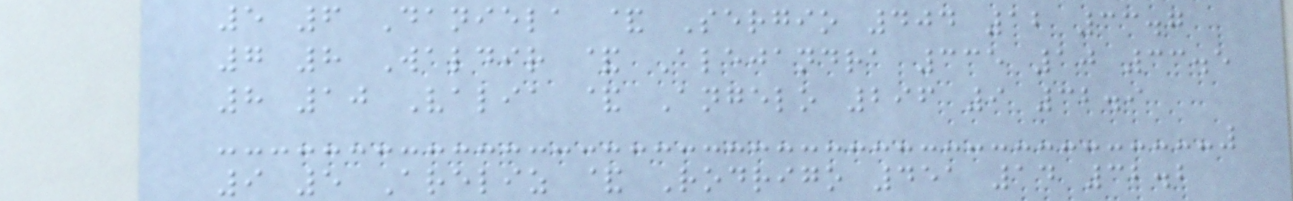5 6 Daniela & Sergio 404 12 33.7
7 8 Waldir & Alejandra 335 10 33.5
8 10 Valia & Angelo 296 9 32.9
9 5 Areliz & Rodrigo 451 14 32.2
